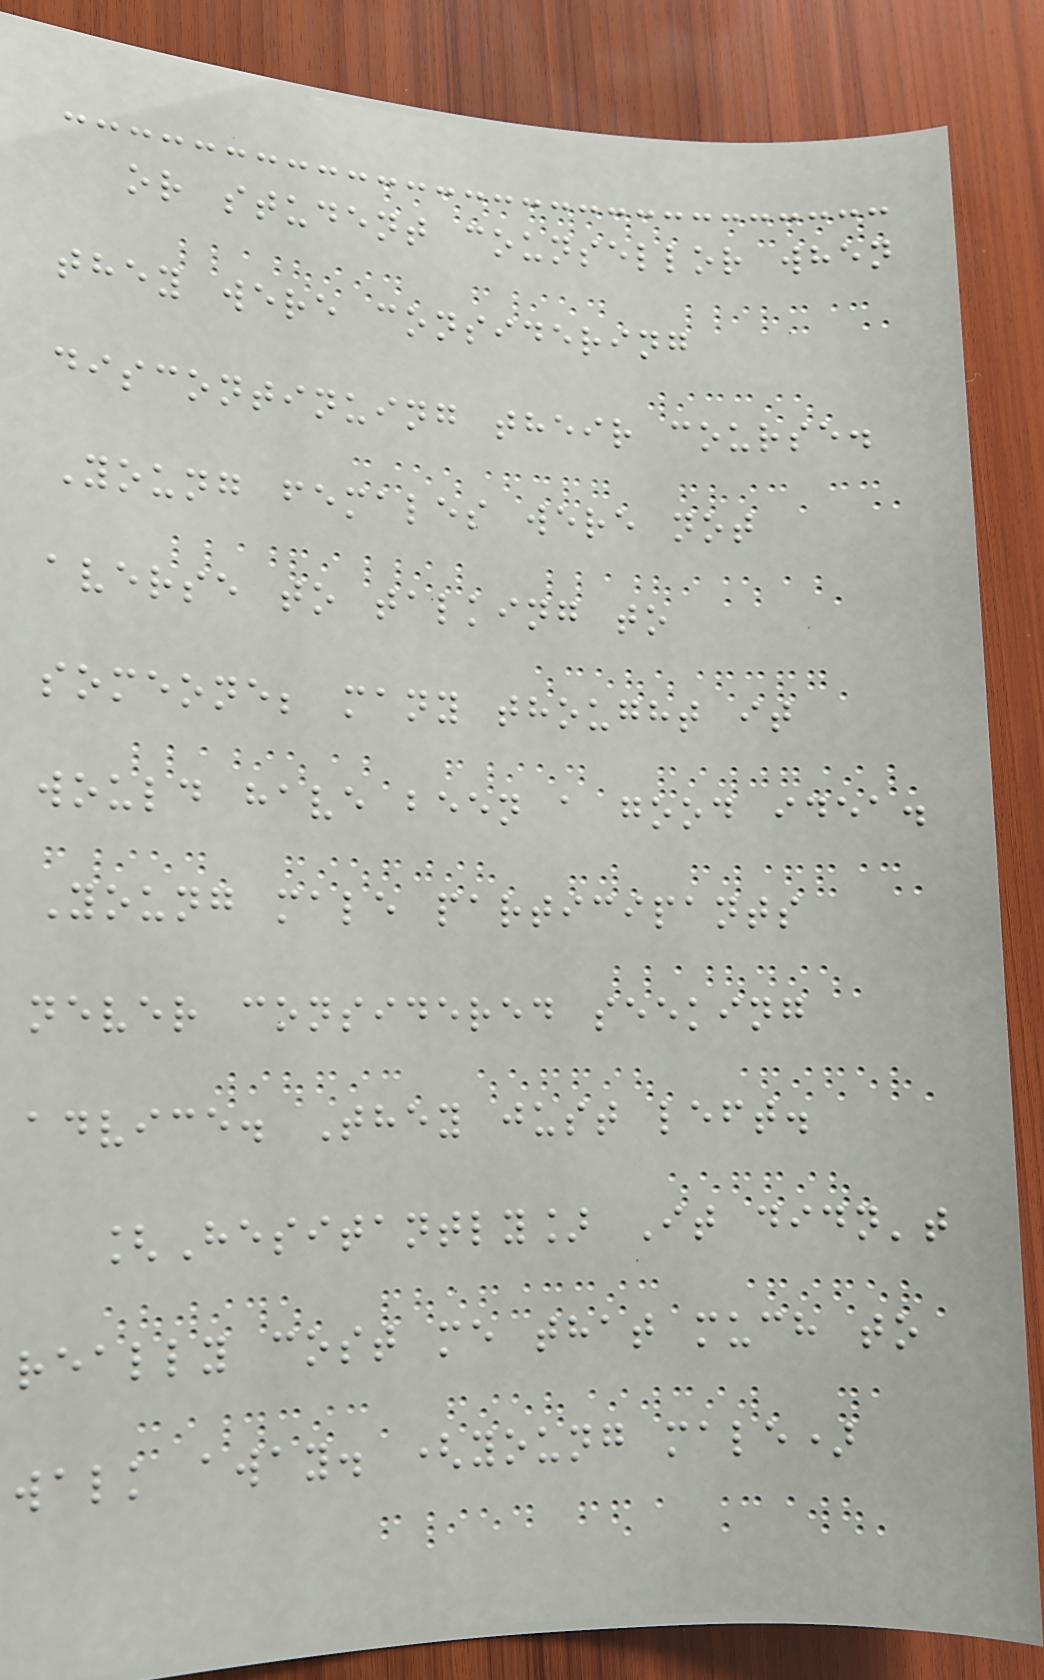or student counsellor when
they were considering
discontinuing their course.
Young females were not
averse to talking to
someone; many thought it
would have been a good idea.
Young male participants
never considered seeking
advice. They just left.
[Hesitantly] It didn't
really cost me that much to
walk away. (young male)
